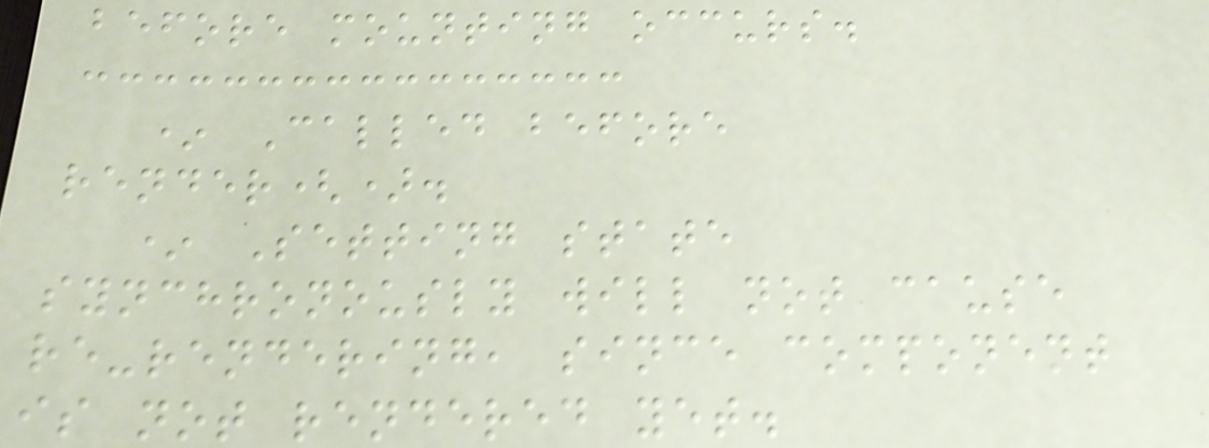before mounting occurs.
* Called before
render().
* Setting state
synchronously will not cause
re-rendering, since component
is not rendered yet.
